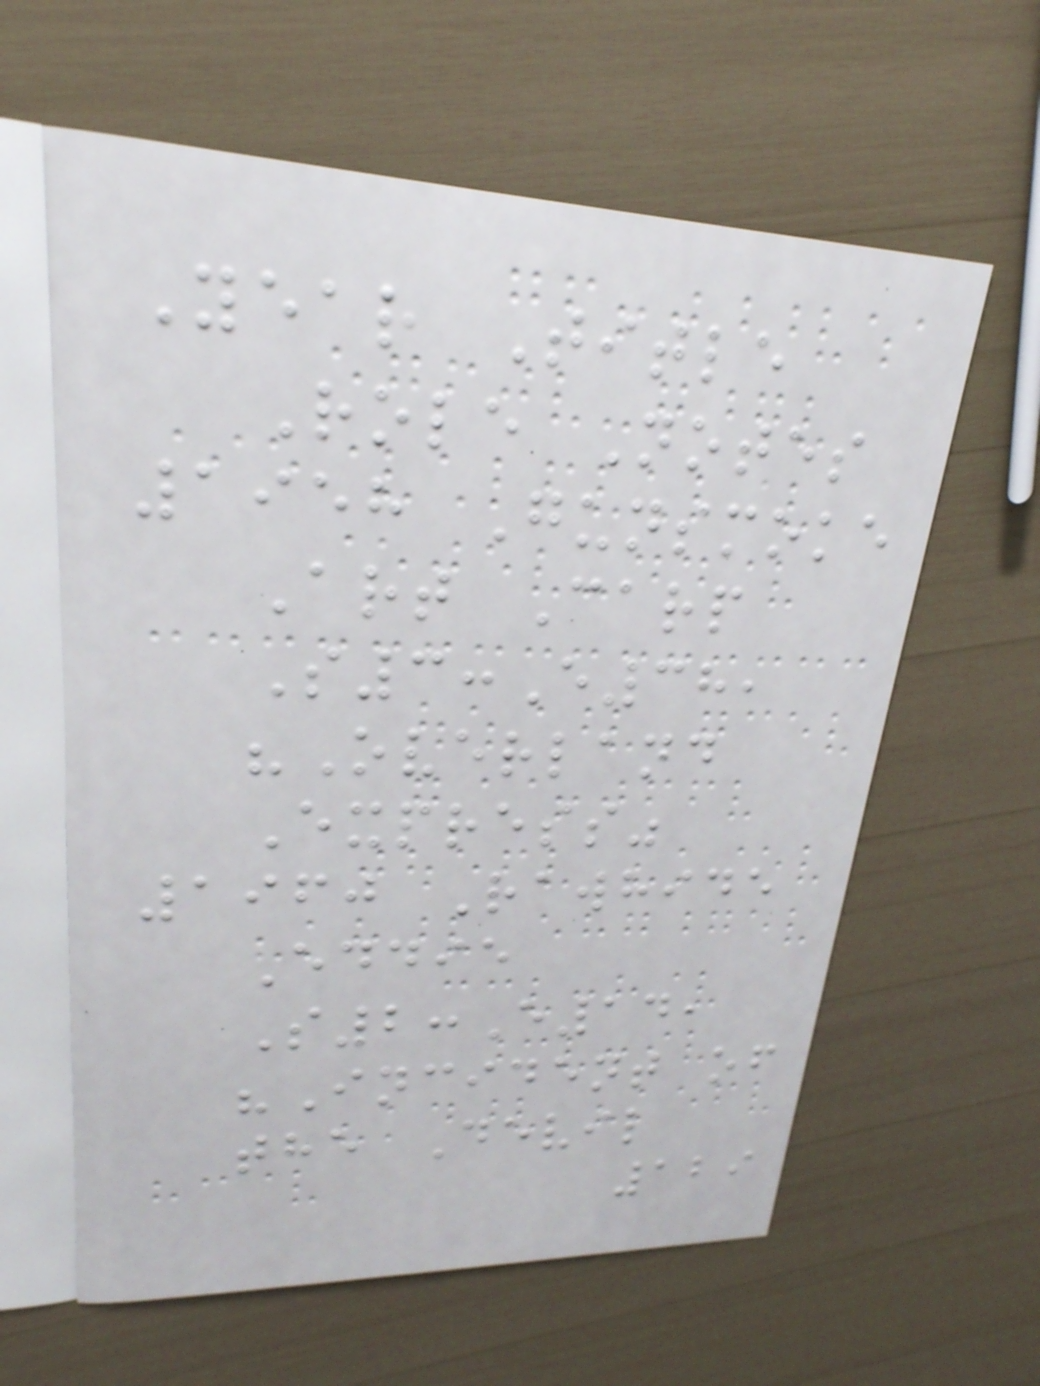Year Title
Role Notes
1958 Gunsmoke
Art Carp
S3:E38,
"Overland
Express"
1960 Rawhide
Eddie
S2:E14,
"Incident of
the Devil
129
